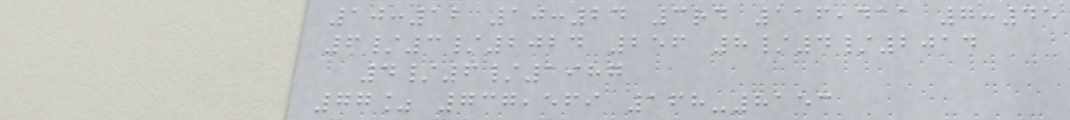10:12 10:24 3rd 116,411 7:45
6/3/2024 256 8/4/2014
4/6/1987
77% 737,569 168-8153
